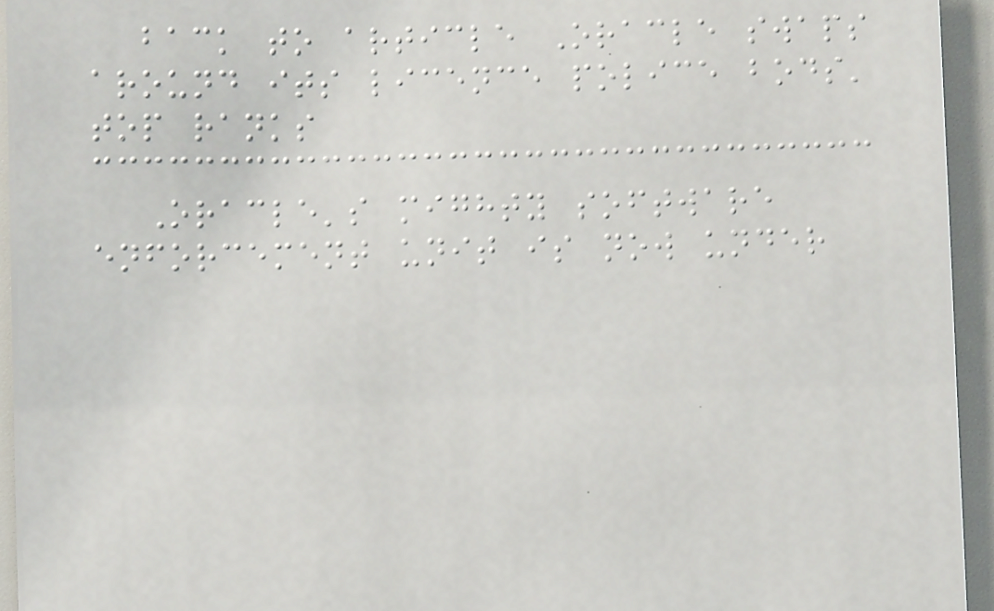back to article Oracle swaps
around its licence police bods'
top ranks
Oracle's mighty software
enforcement unit is now under
